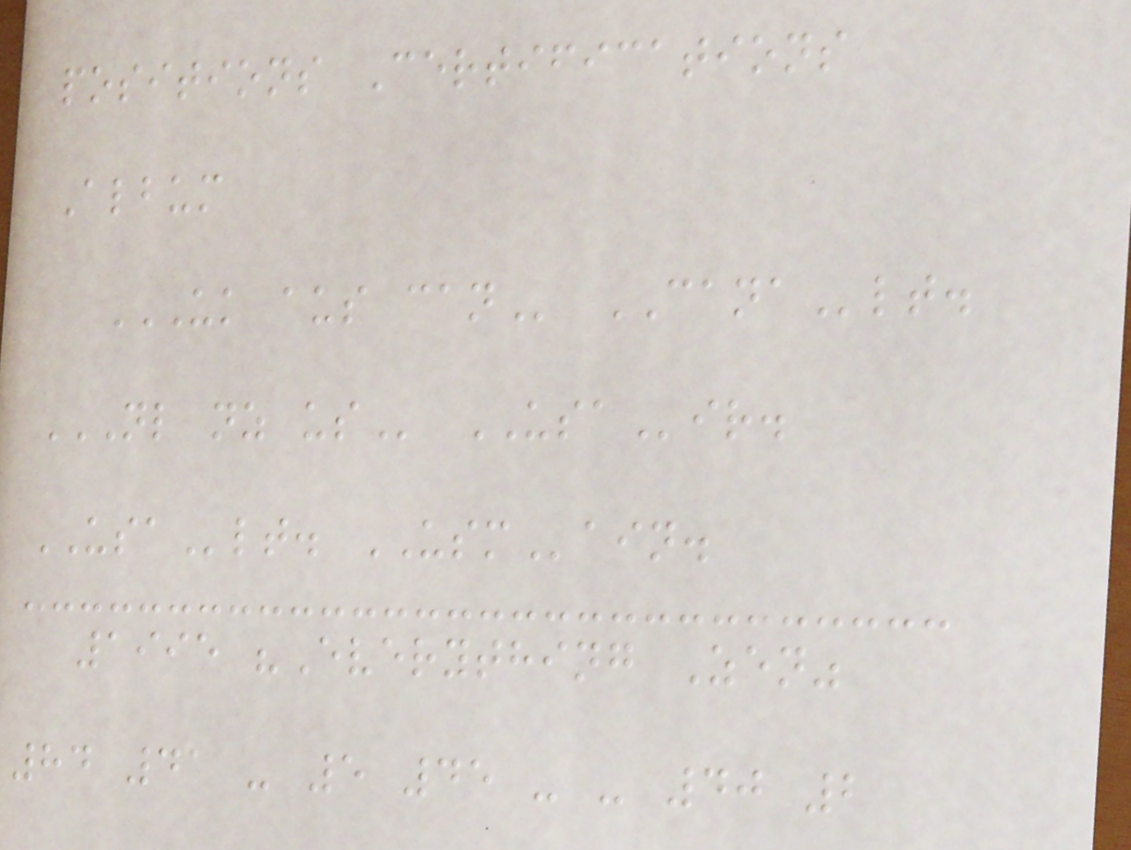positions Certifications
Album
UK AUS CAN CANAlt.
NL NZ US USAir.
USAlt. USMain.
1995 "Everything Zen"
84 41 - 5 45 - - 40 2
